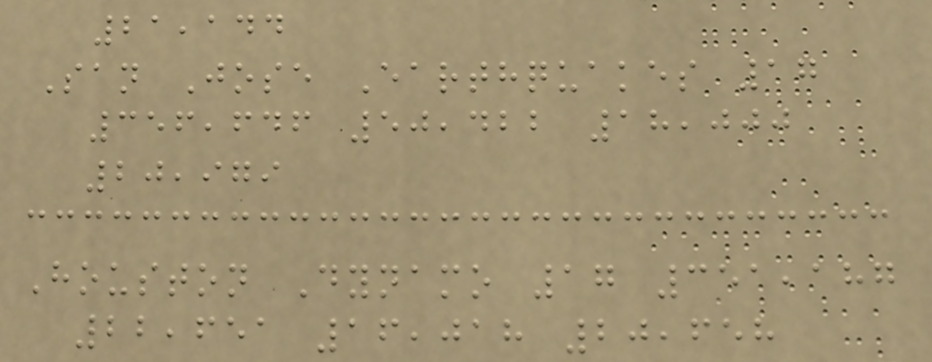21,144
San Jose Earthquakes 17
356,646 50,422 18,000
20,979
Houston Dynamo 17 351,187
22,651 16,018 20,658
